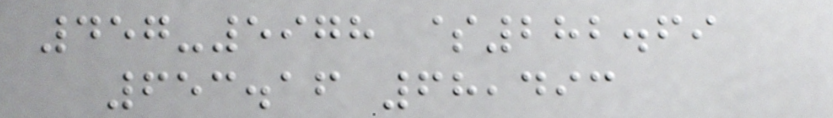457-5978 $282.69
653.16 68,493
